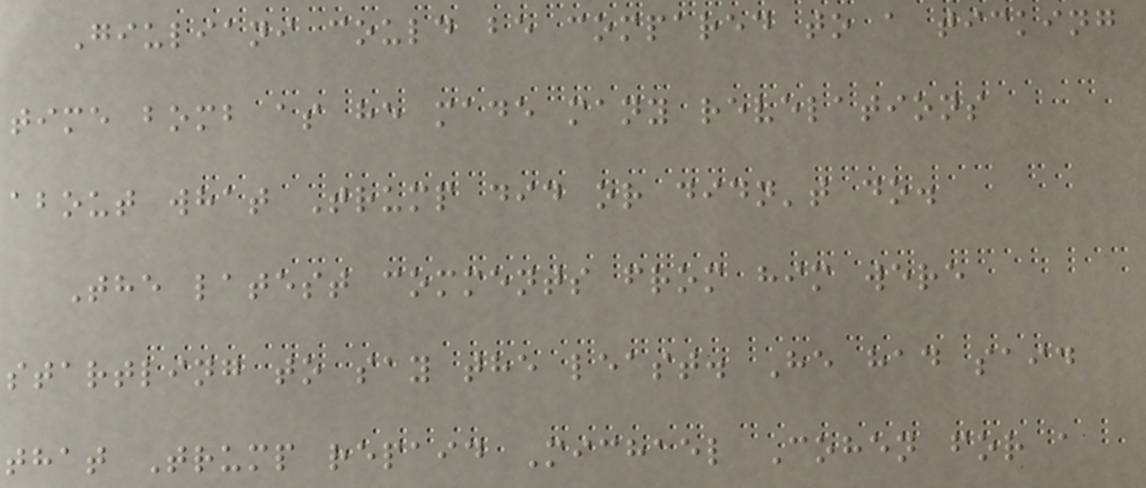Giuliani could be compared to a ticking
time bomb as he made many revelations
about what Trump did or didn't do.
The latest comments from him were
startling to say the least. He had said
that Trump repaid Michael Cohen for a
